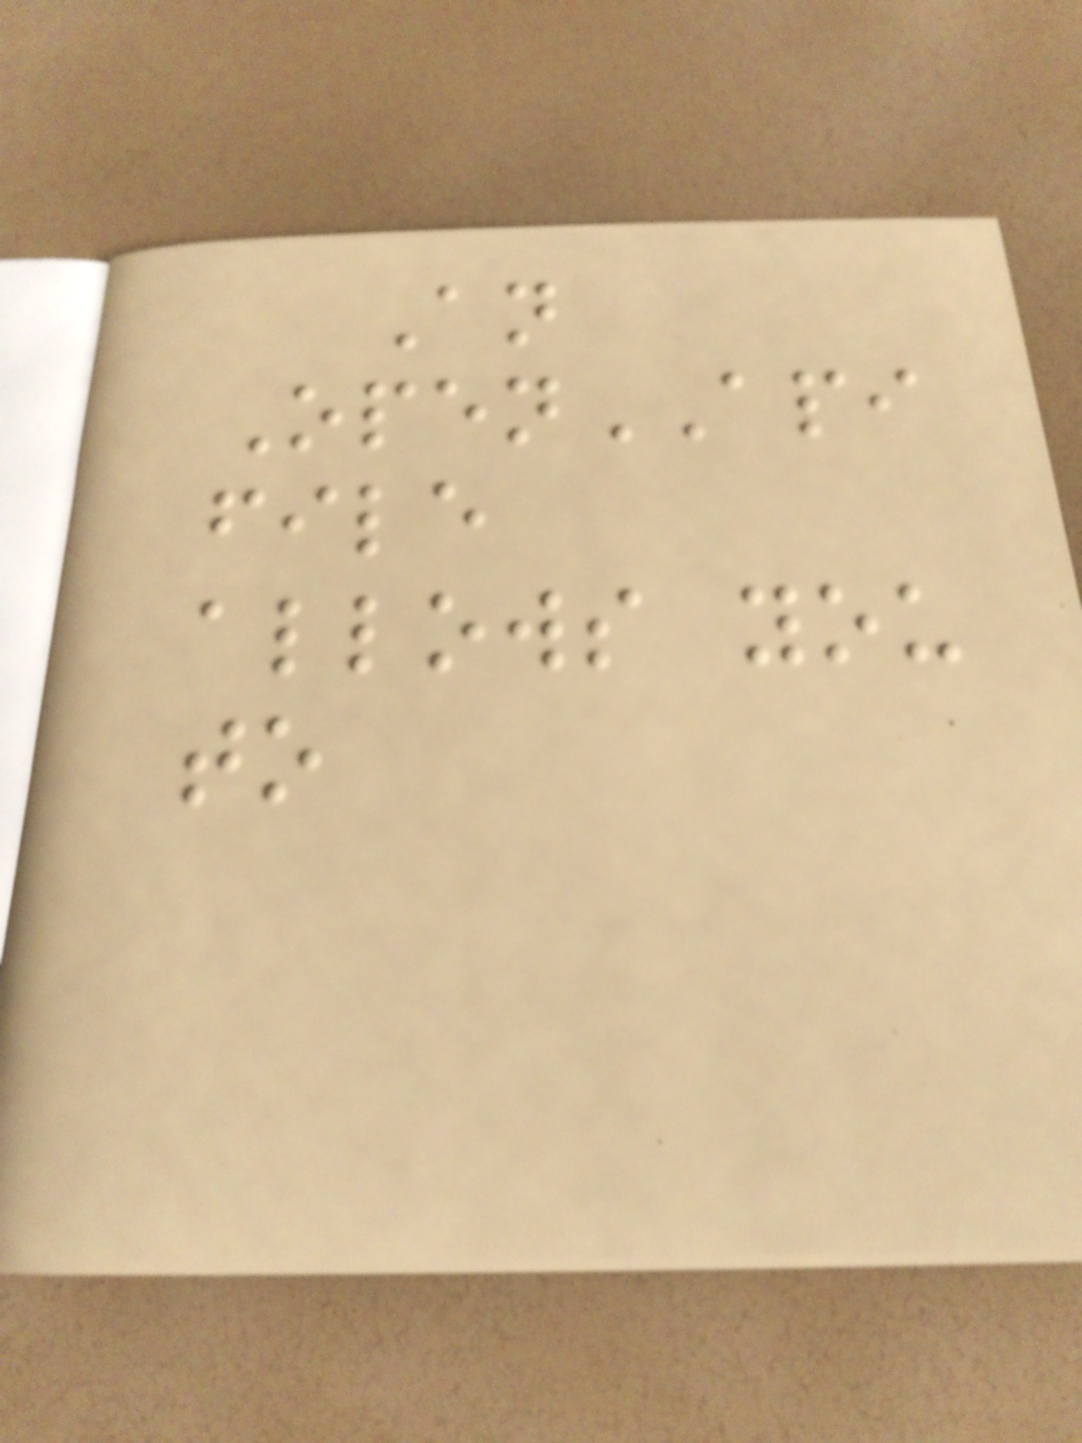An
OpenAPI
file
allows you
to
